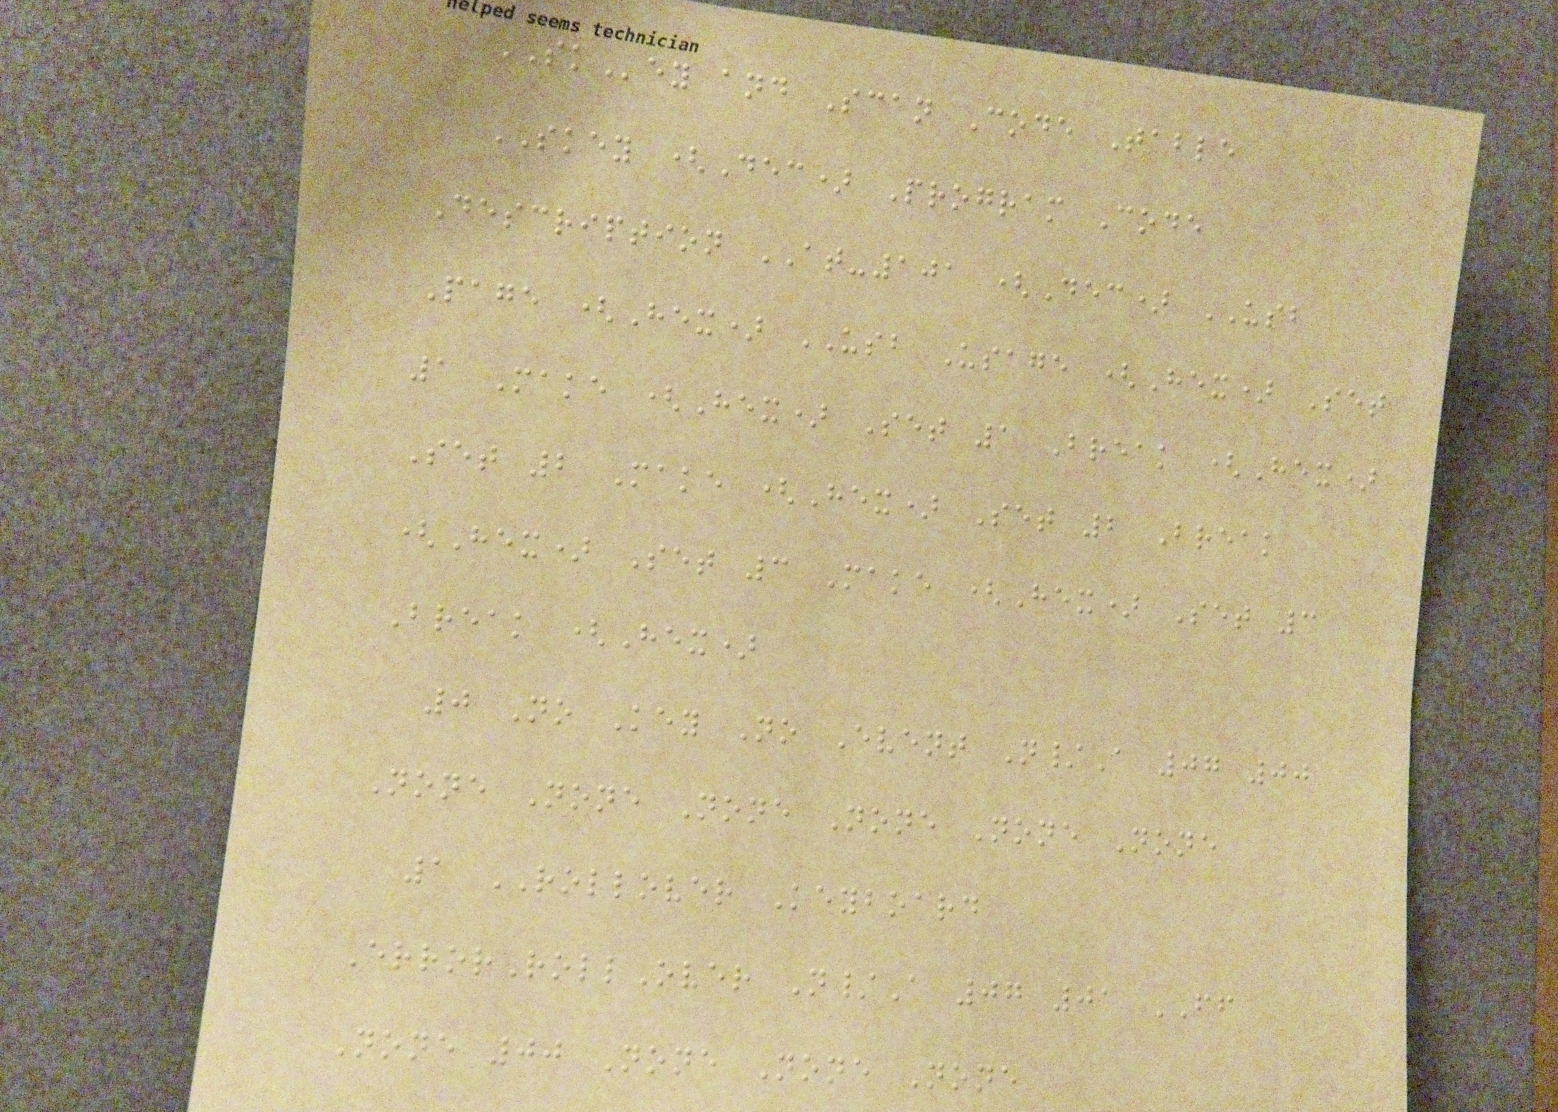SKey and Scan Code Table
SKEY (Dec) Program Code
Description AT-101 (Dec) USB
Page (Hex) USB Usage (Hex) Set
1 Make (Hex) Set 1 Break (Hex)
Set 2 Make (Hex) Set 2 Break
(Hex) Set 3 Make (Hex) Set 3
Break (Hex)
0 No Key No Event N/A 07 00
None None None None None None
1 ROLLOVER Keyboard
ErrorRollOver N/A 07 01 FF
None 00 None None None
